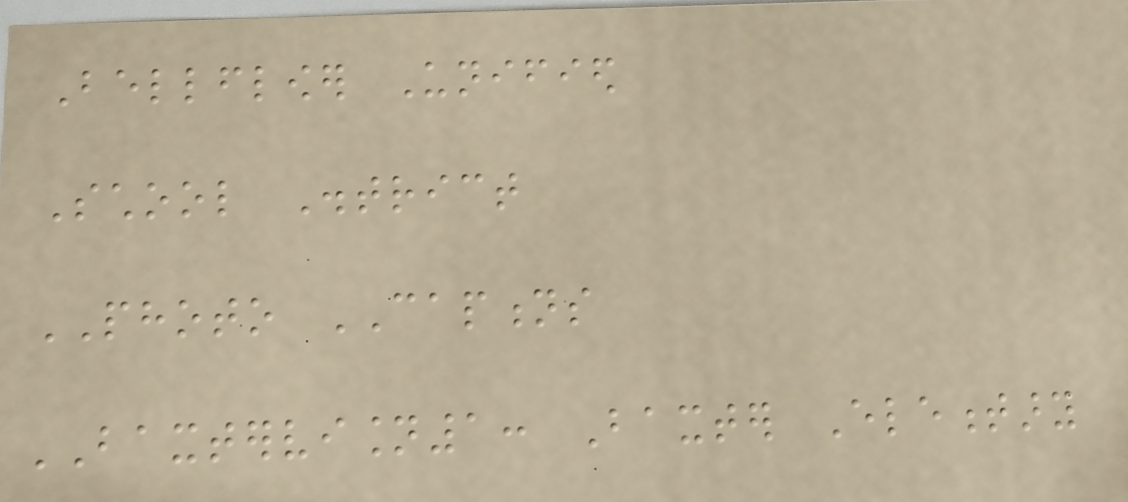Bellflower Unified
School District
PHOTO CAPTIONS
BAXTERVISION1: Baxter Elementary
